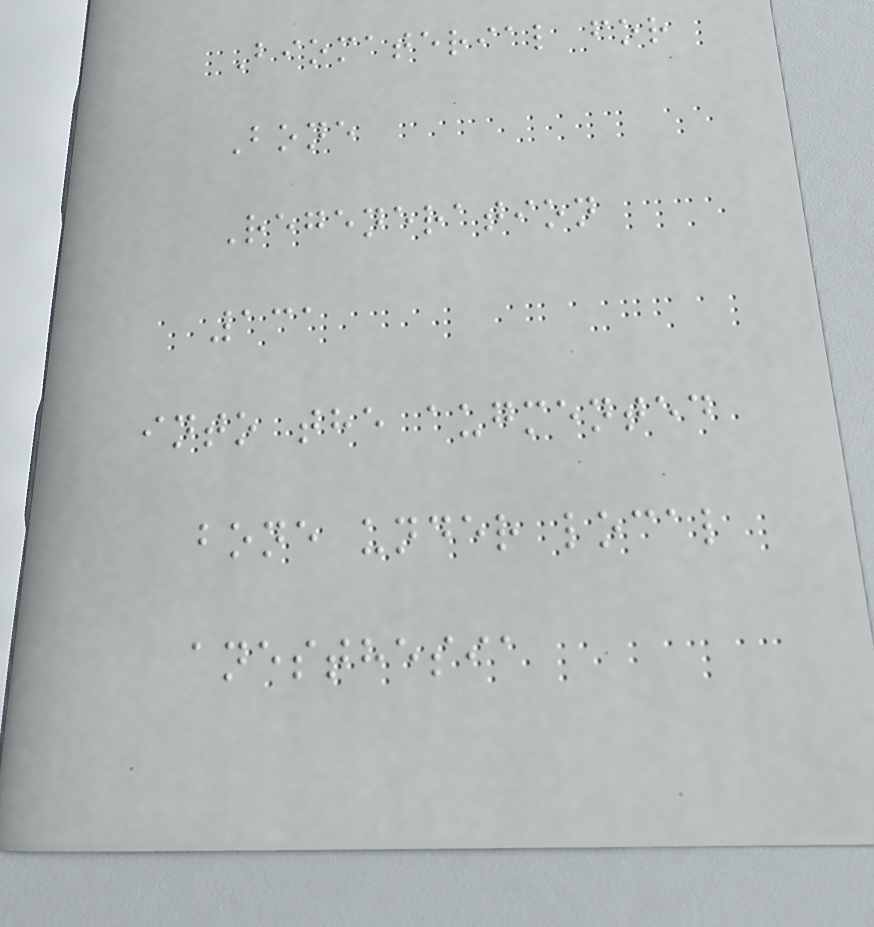Biomaterial for
Bone
Regeneration
131
into the augmented
bone under local
anesthesia
